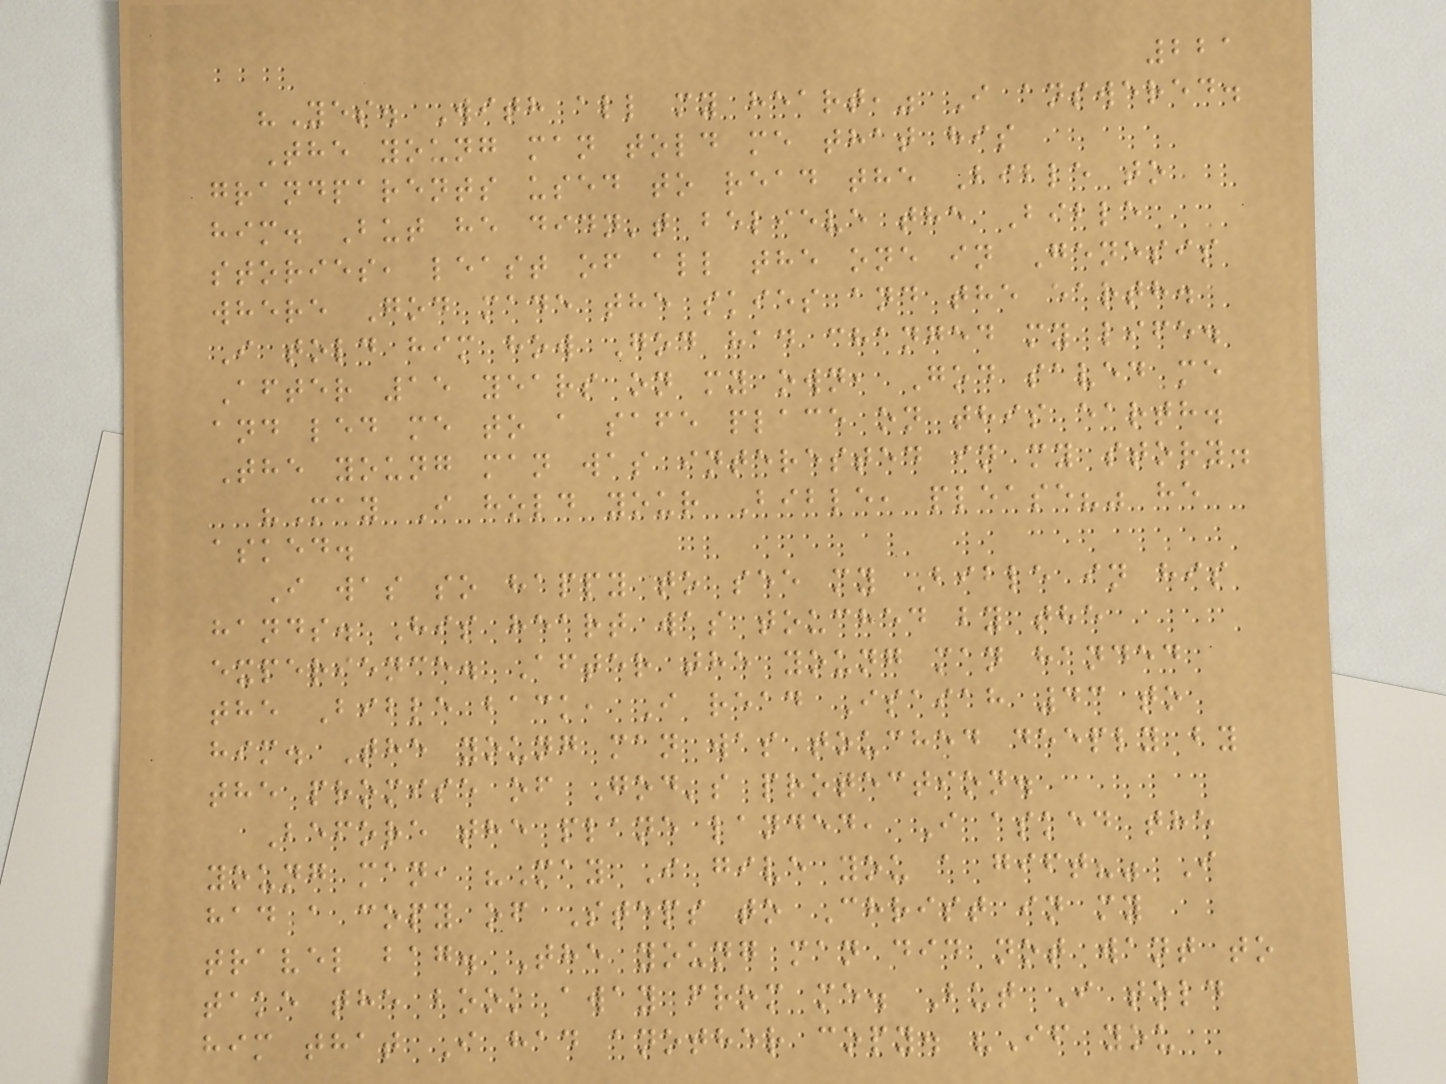221
"Yes. With all my heart," I answered.
The young man told me that his
grandparents used to read the Bible to
him. But he didn't believe the Bible
stories, least of all the one in Genesis
where God made the skies and the earth.
I told him how God had changed my life.
After 15 years on my own, God saved me
and led me to a safe place on this earth.
The young man was interested in my story.
"May I hold your Bible, please?" he
asked.
I was so happy to see my Bible in his
hands. His heart was touched by the
experience. After the young man handed
the Bible back, I read Isaiah 43 to
him. The young man was touched deeply by
the promise of God's protection.
Before the plane landed, I asked the
young man, "May I give you a gift?" I
had a copy of Steps to Christ in my
travel bag. The young man did not want to
take the book away from me. But I told
him that I had another copy. "If you
